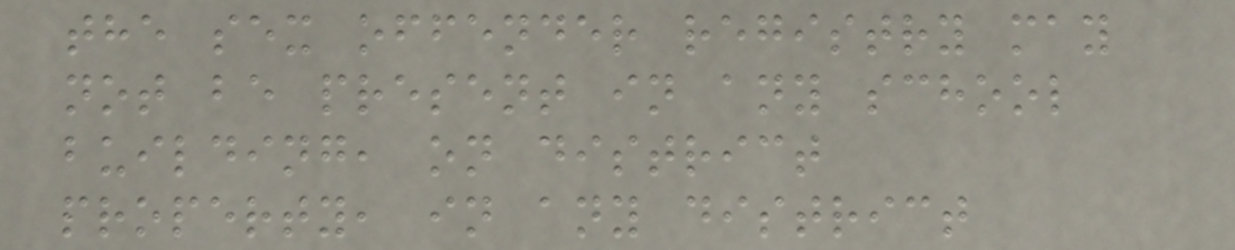the sex offender registry may
not be present in any school
building, on district
property, in any district
